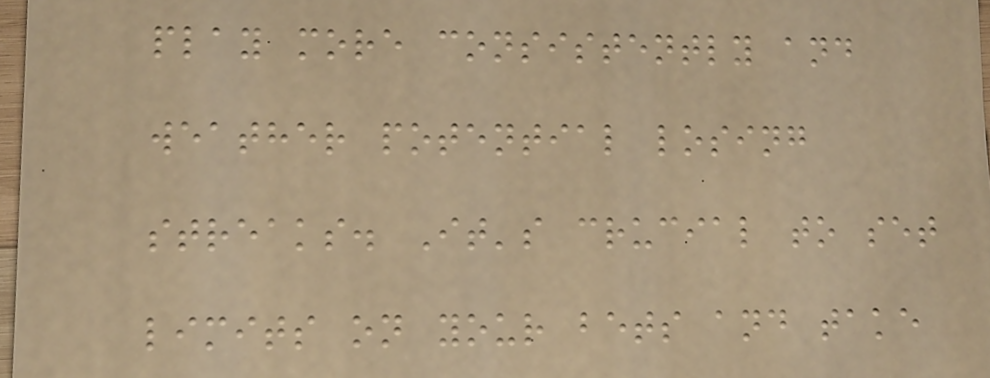play more consistently and
weather potential losing
streaks. It's crucial to set
limits on your bets and take
